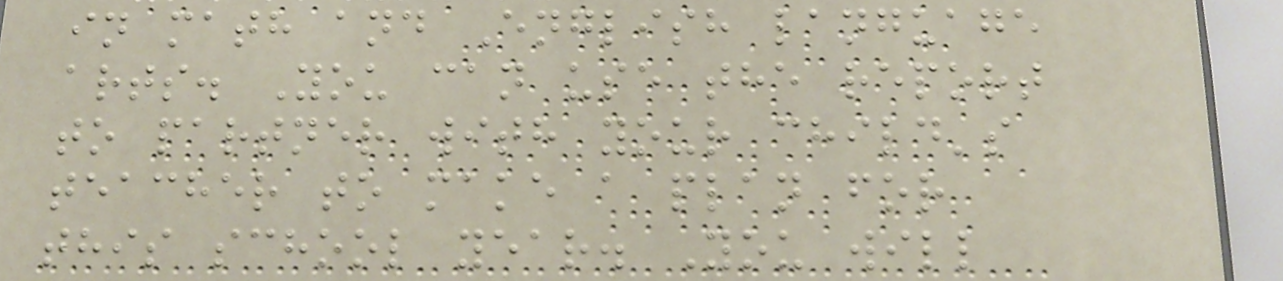in math and English language
arts. You can use the report
to partner with your child's
teacher to make a plan for
this school year. You will
